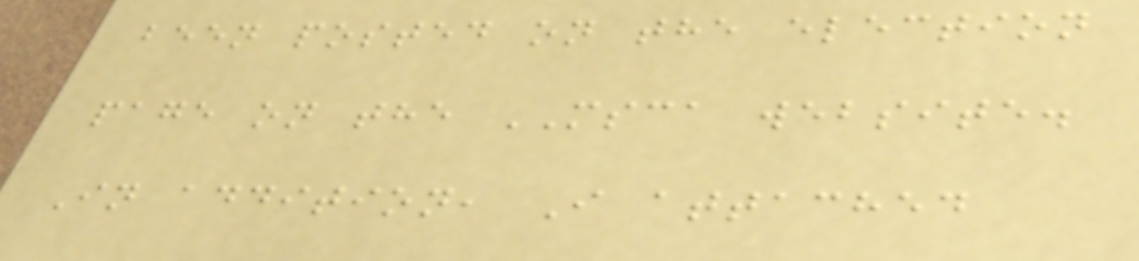been posted on the election
page on the MSCA website.
In addition, I attached
